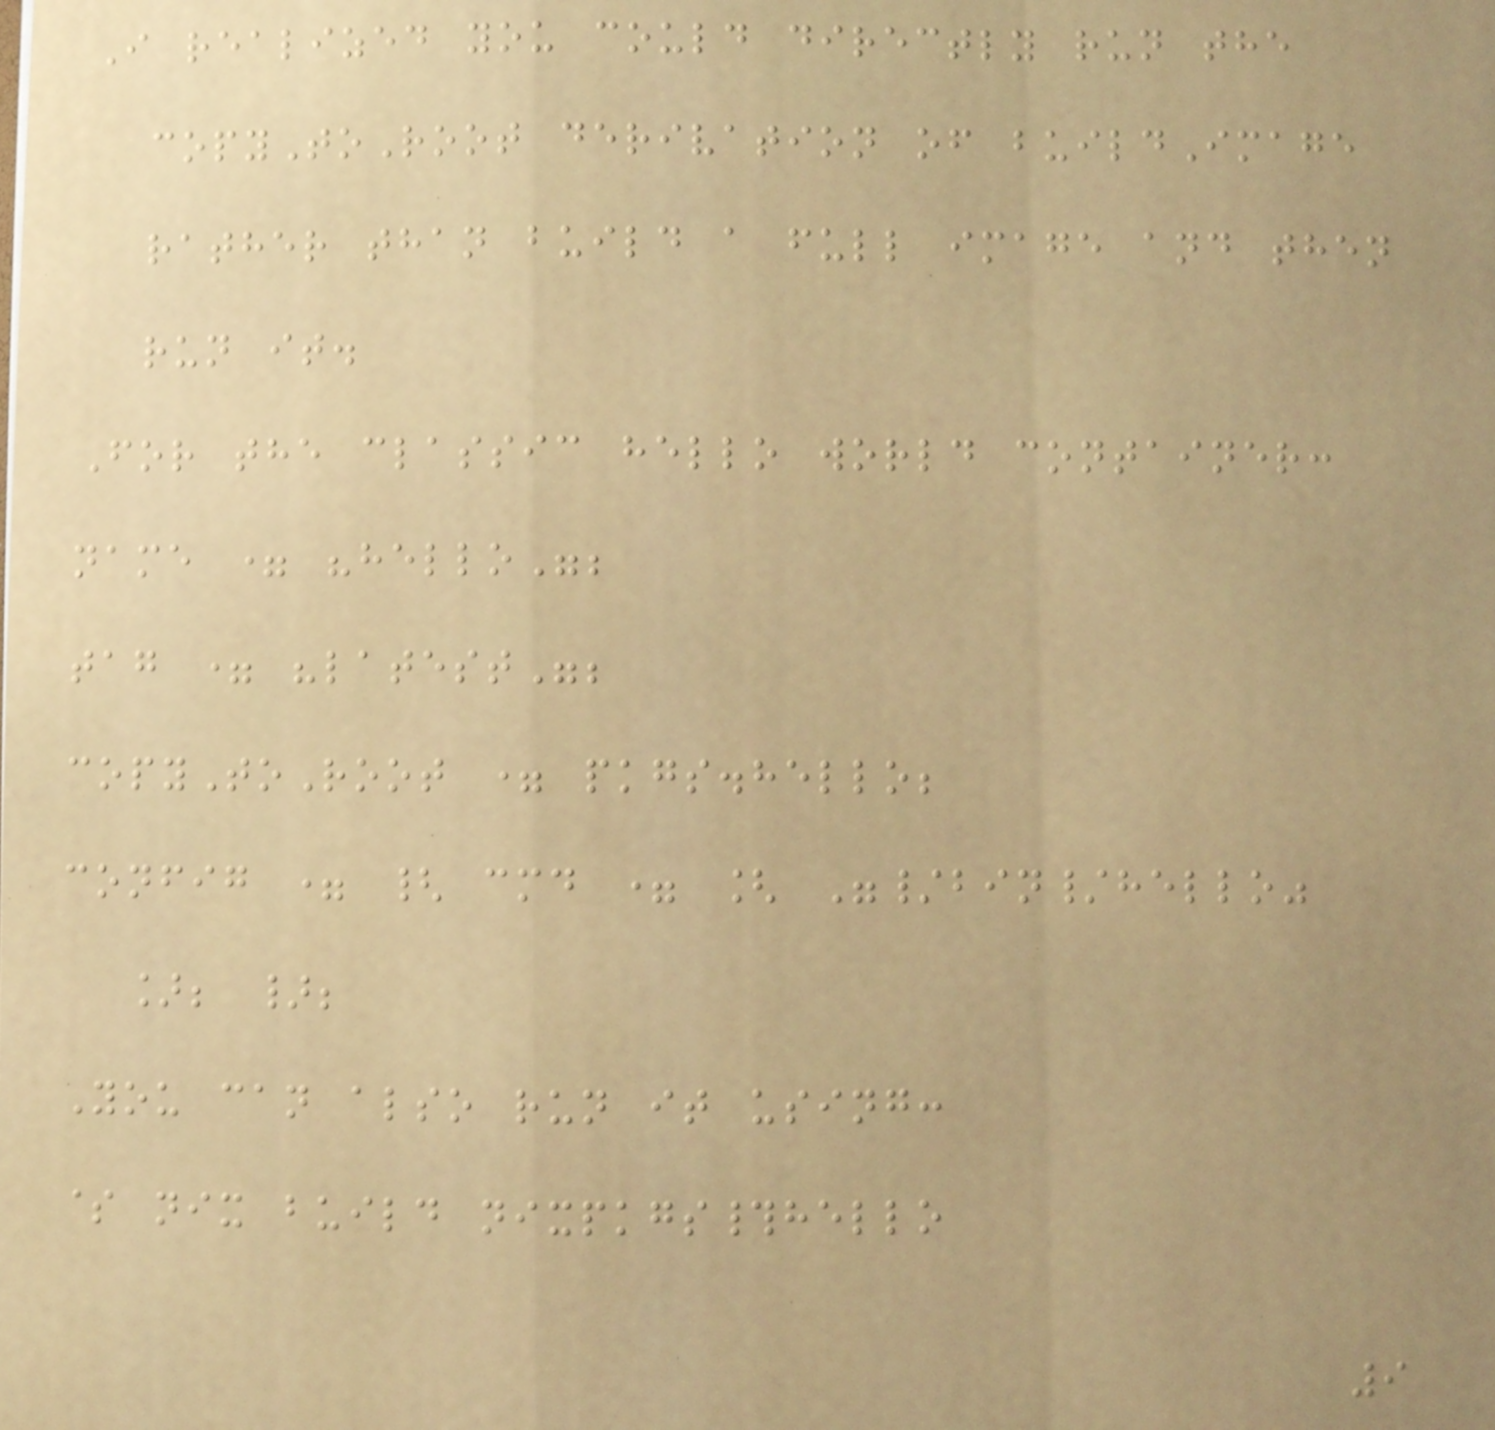I realized you could directly run the
copyToRoot derivation of buildImage
rather than build a full image and then
run it.
For the classic hello world container:
name = "hello";
tag = "latest";
copyToRoot = pkgs.hello;
config = { cmd = [ "/bin/hello"
]; };
You can also run it using:
$ nix build nixpkgs#hello
9
